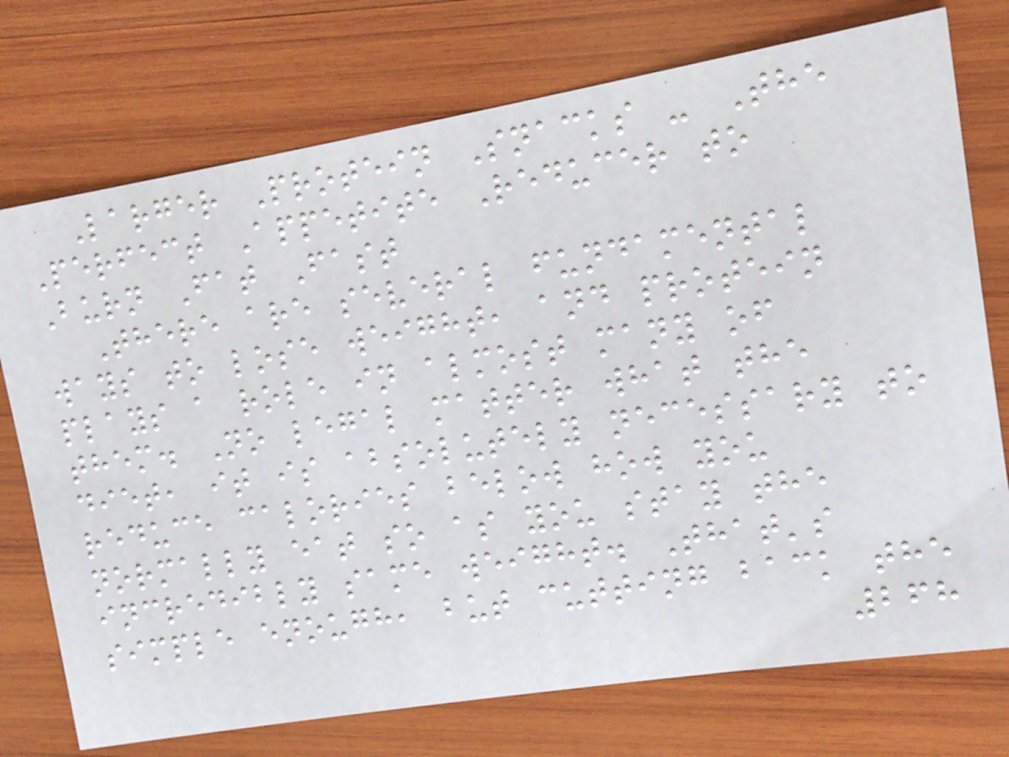Larger Protein Snacks - The
Perfect Appetite Reducer to
Burn Fat Fast
There are several fundamental
ways to lose weight, and protein
plays a role in almost many of
them. No legal matter what the
diet, it is absolutely necessary to
reduce calories below how you
normally eat so as you stay the
incredibly same weight. That's
simple enough, but cutting back the
268
